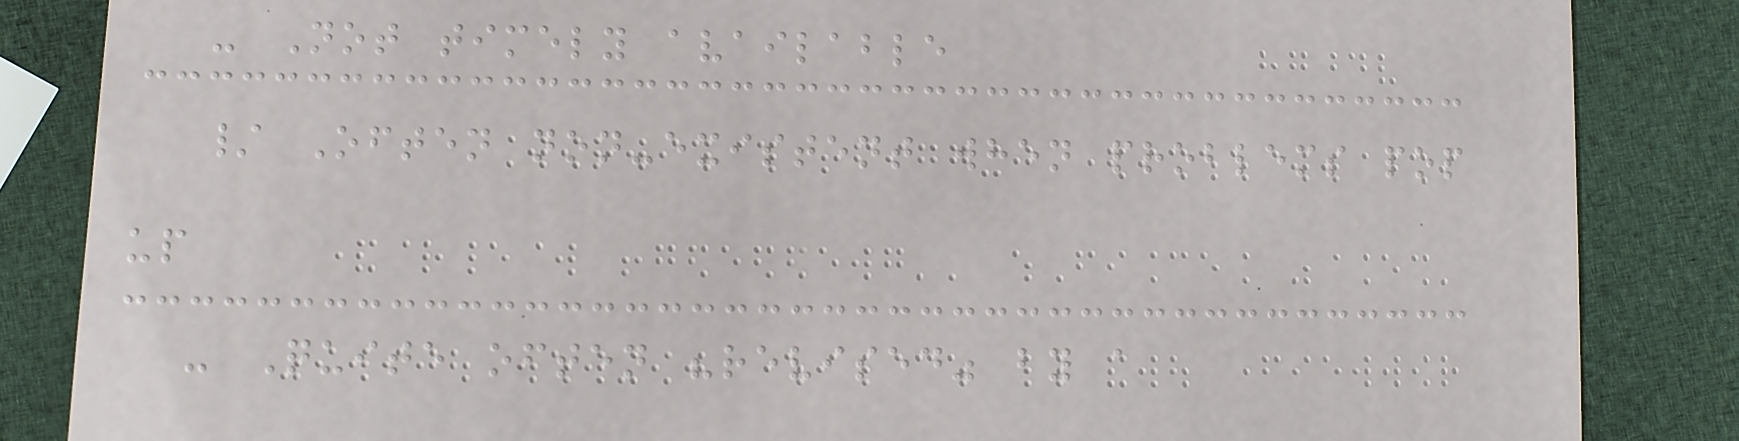- Not timely available
/ Often non-existent when problems pop
up
- Quite often "revised" by a
